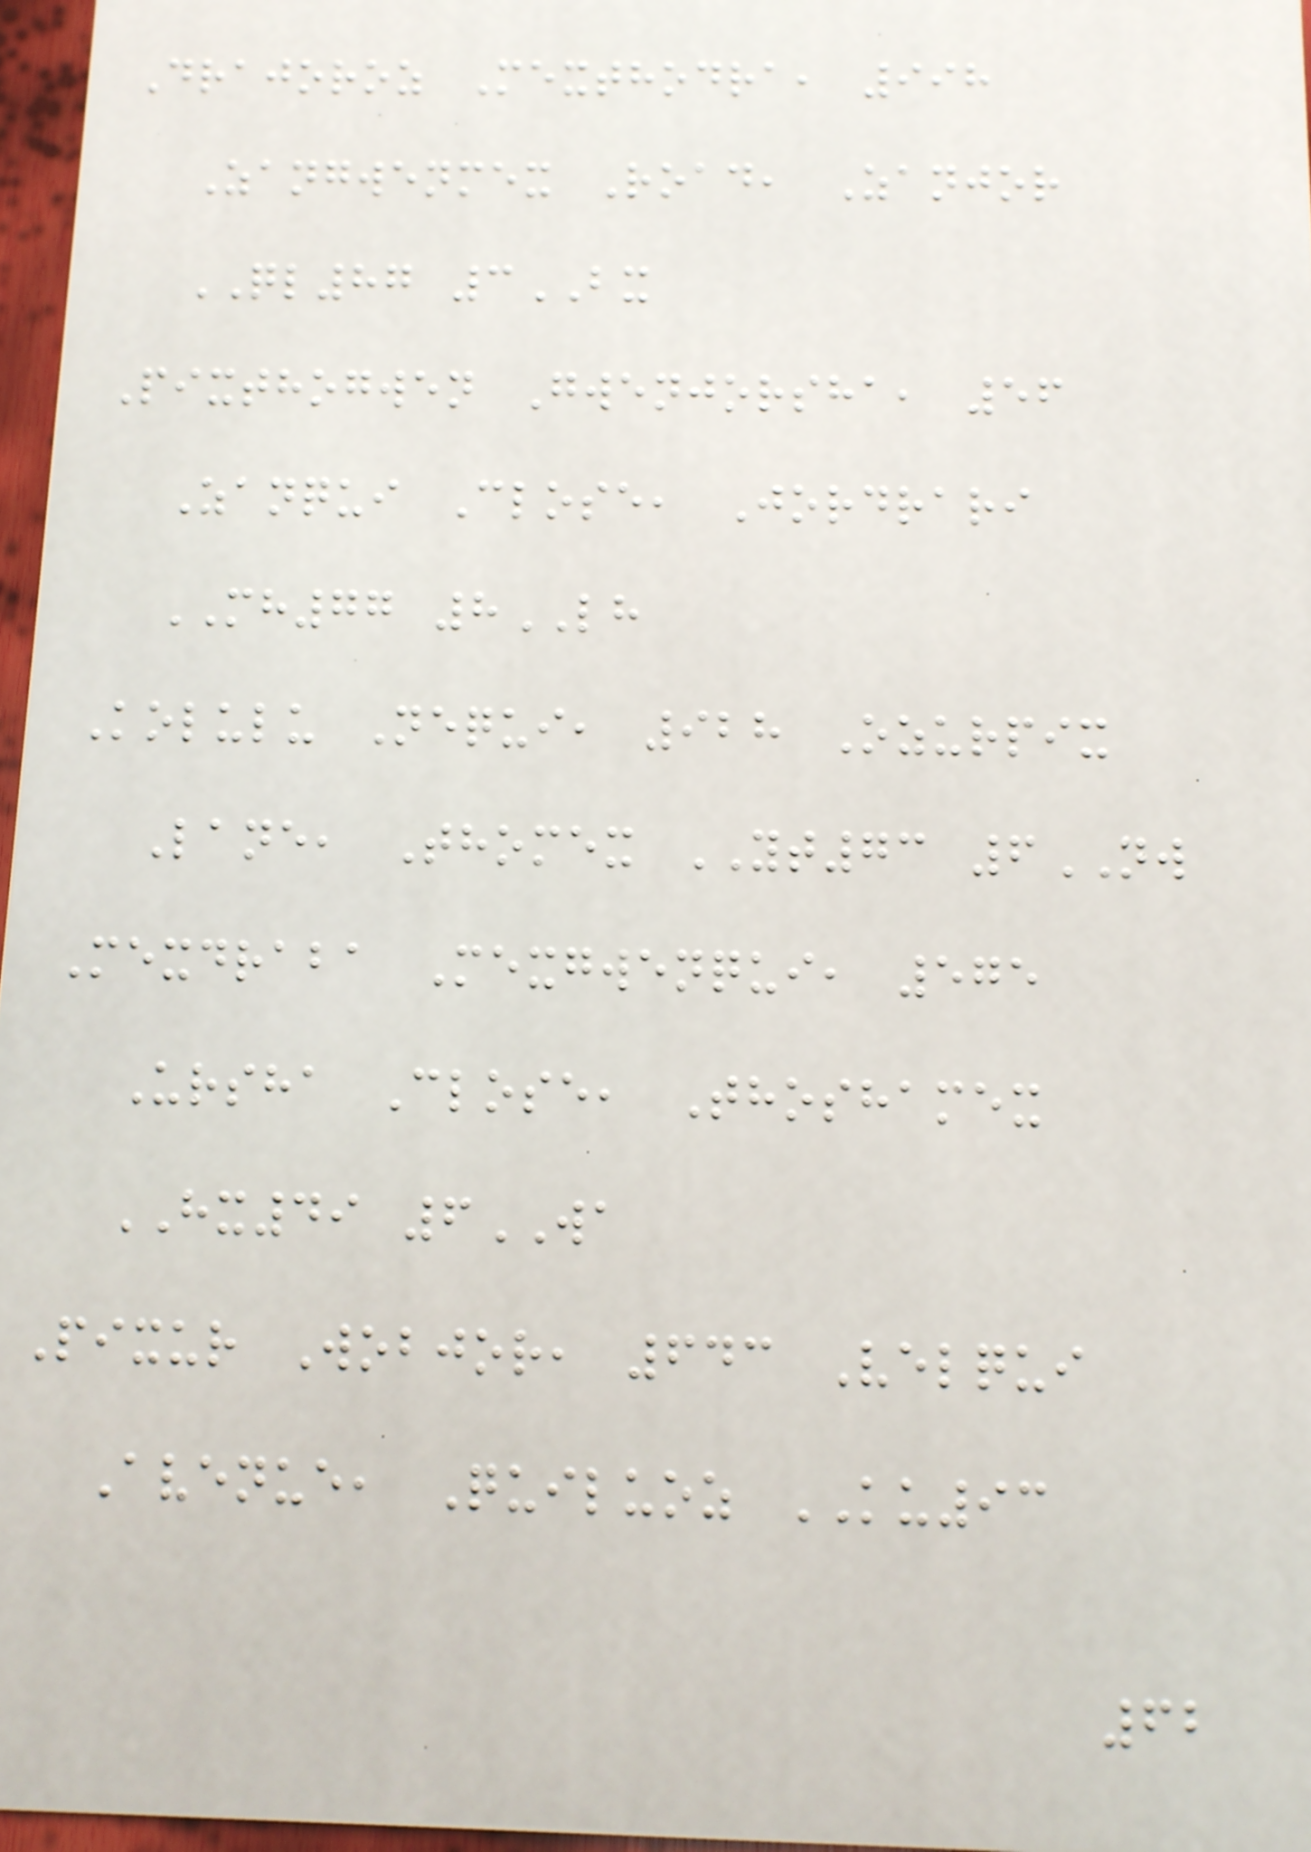Drajoroz Mexthodra, 998
Zangwenmex Road, Zanjor
QL87 3BX
Pixthogwen Gwenjorsha, 56
Zanqui Close, Jordrari
MH77 8LH
Kolulu Nequi, 928 Ozurpix
Lane, Thomex YT73 6NW
Mexdraba Mexgwenqui, 575
Ursha Close, Thoshamex
HX49 6WA
Pixur Wobjor, 643 Velqui
Avenue, Quiluoz KU93
62
